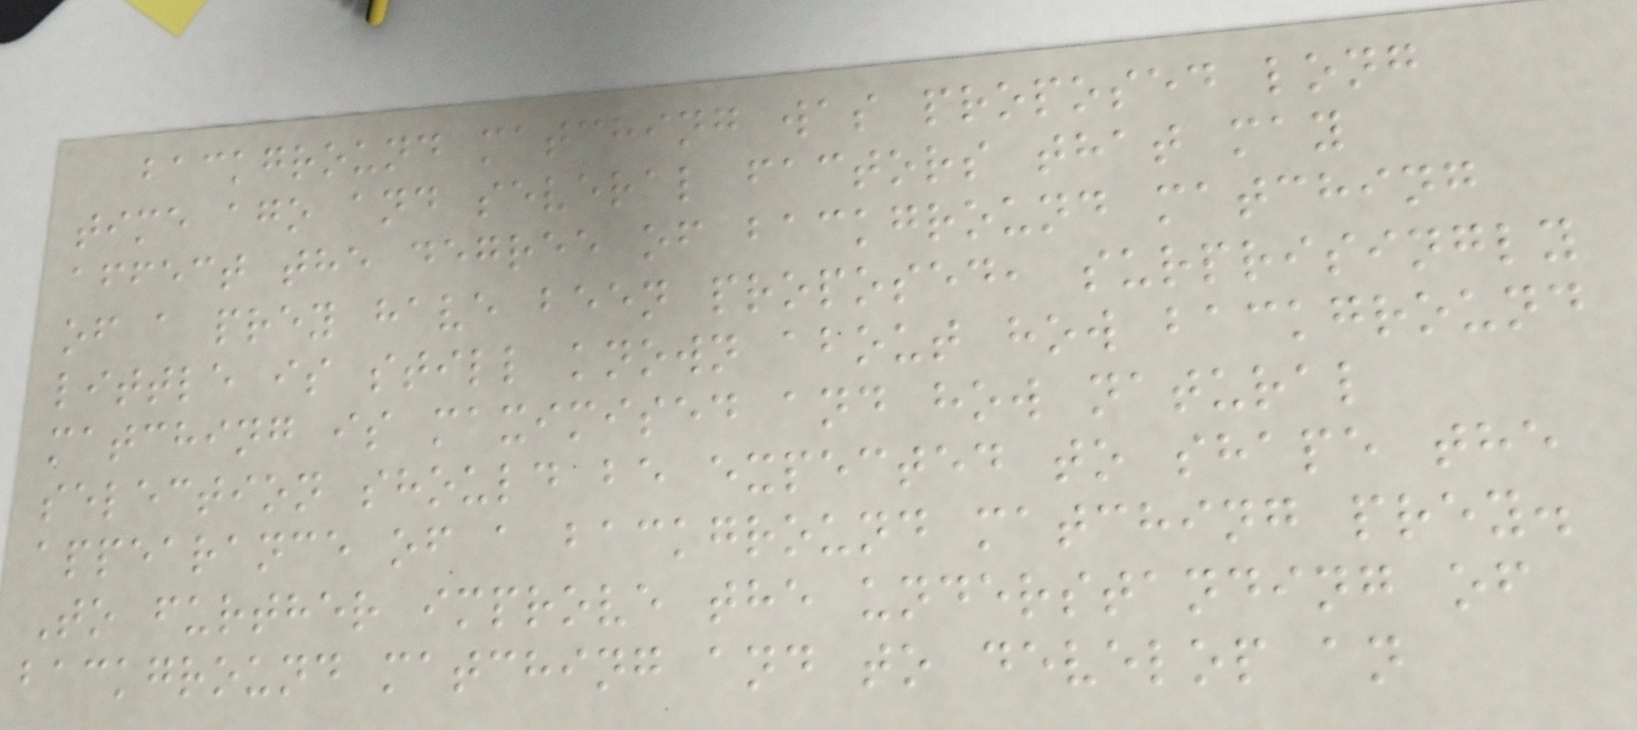background matching was proposed long
time ago and several factors that may
affect the degree of background matching
of a prey have been proposed, surprisingly
little is still known about how background
matching is maximised and how natural
selection should be expected to shape the
appearance of a background matching prey.
To further improve the understanding of
background matching and to develop an
